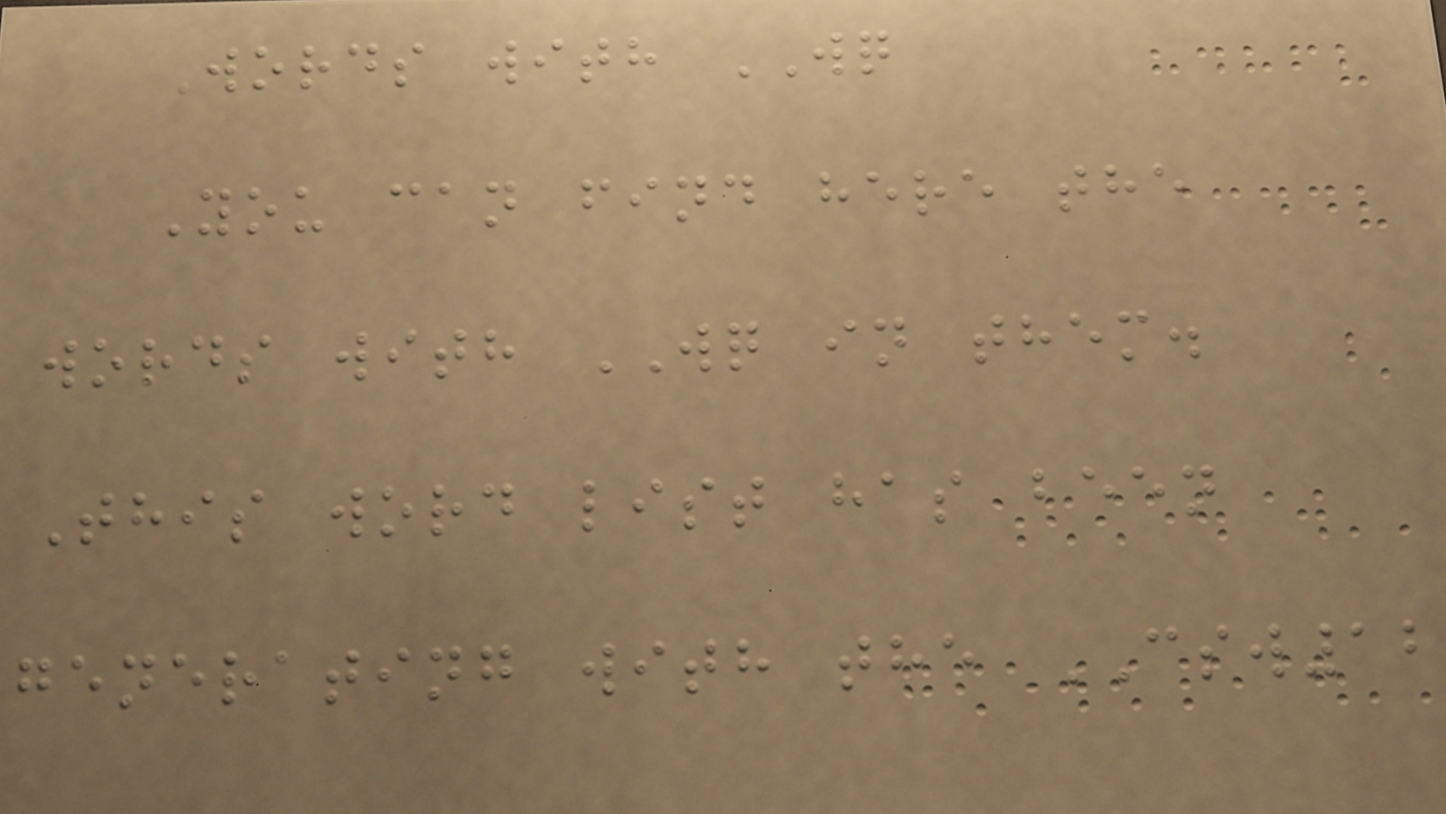Words with WQ
You can find here the
words with WQ in them.
This word list has been
generating with the CSW12
